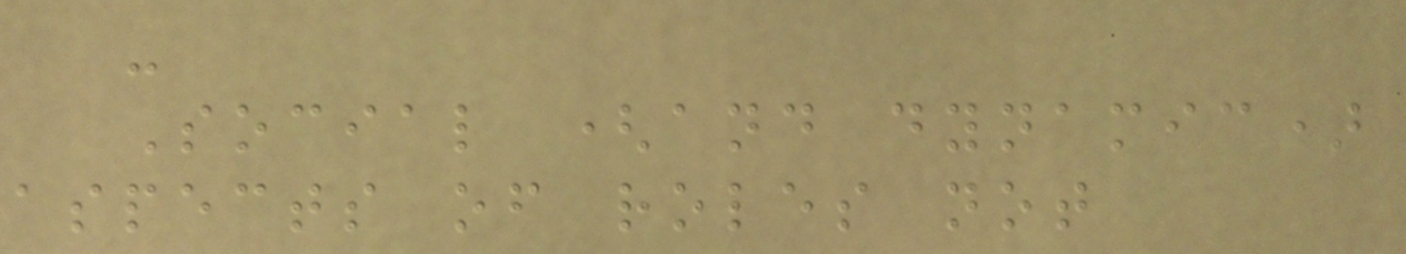-
Social (and dynamic)
aspects of roles not
